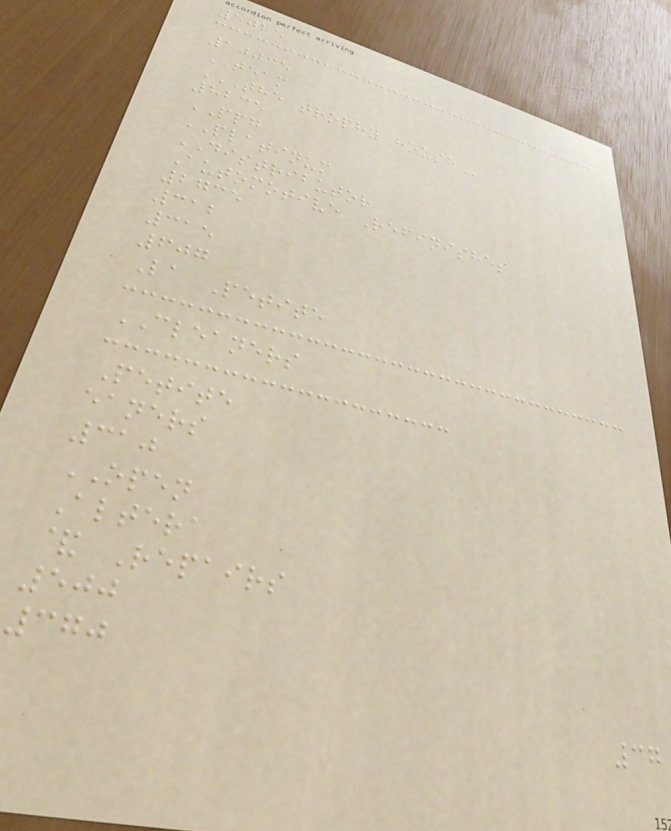5025
10035
TEAM
THE TROPHY HOUSE
8235
PPG
PLATINUM
DISTRIBUTOR
Automotive Refinishes
2735
312
315
607
La Petite
CLEANERS
Petite
eaners
310
OPEN
Altera
& Repairs
500
370
37
